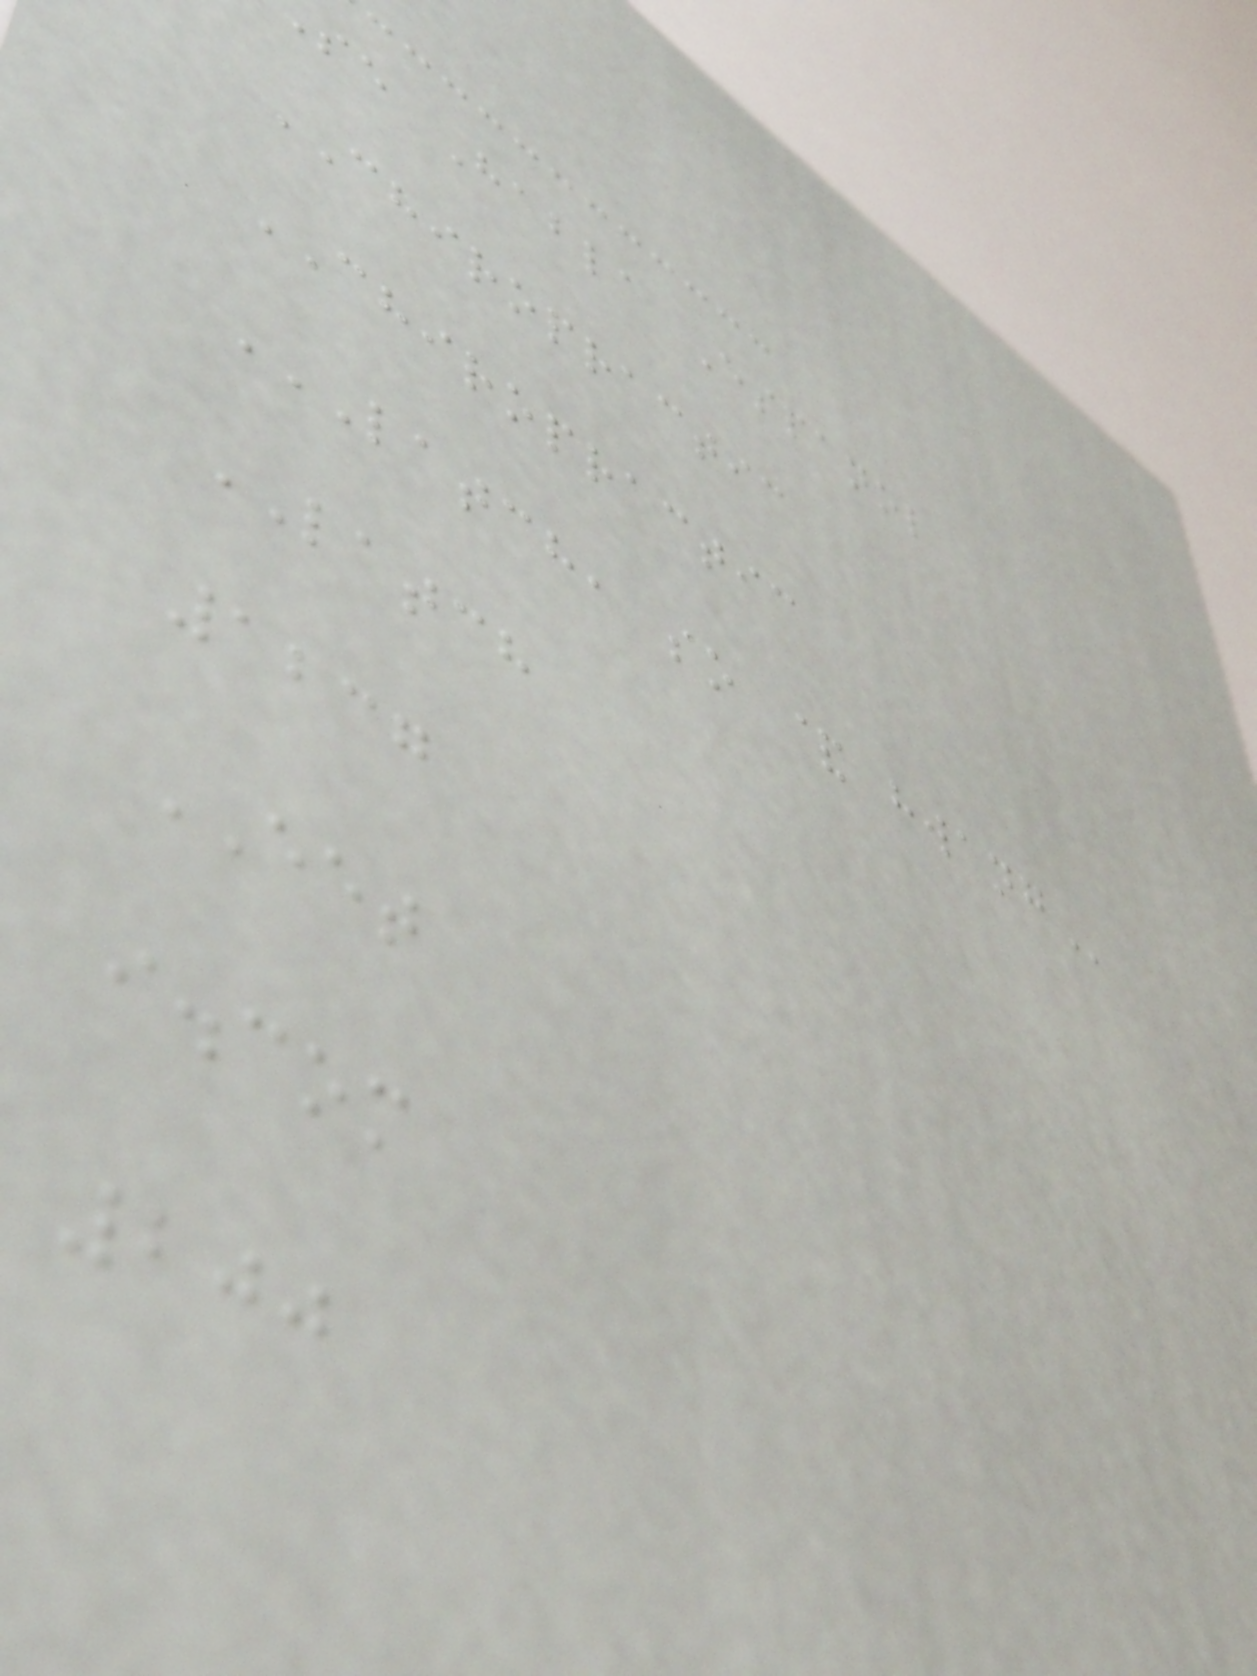se Habla Espanol
CHIROPRACTIC
CHIROPRACTIC
LATCH, SO & HWANG
LATCH
1237
EET
i.com
200
